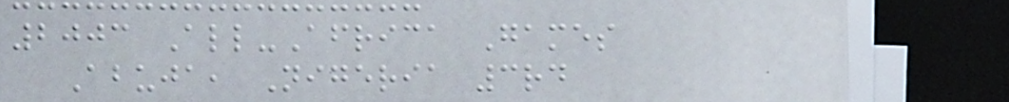2003 All-Africa Games
Abuja, Nigeria 3rd
